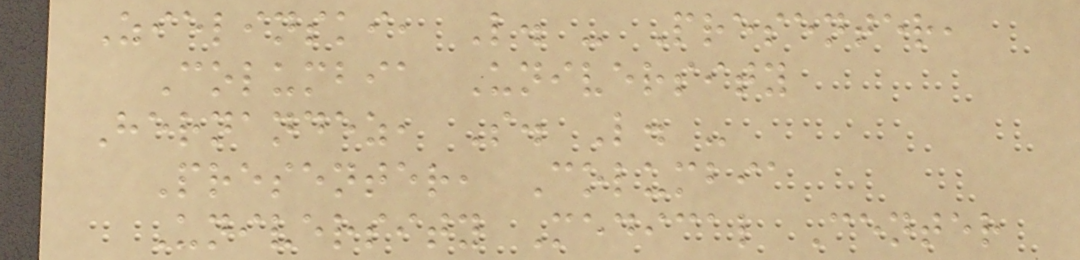Zielinski, L. - Presenter,
Columbia University
Hernandez, S. L. -
Presenter, Columbia
University Medical Center
